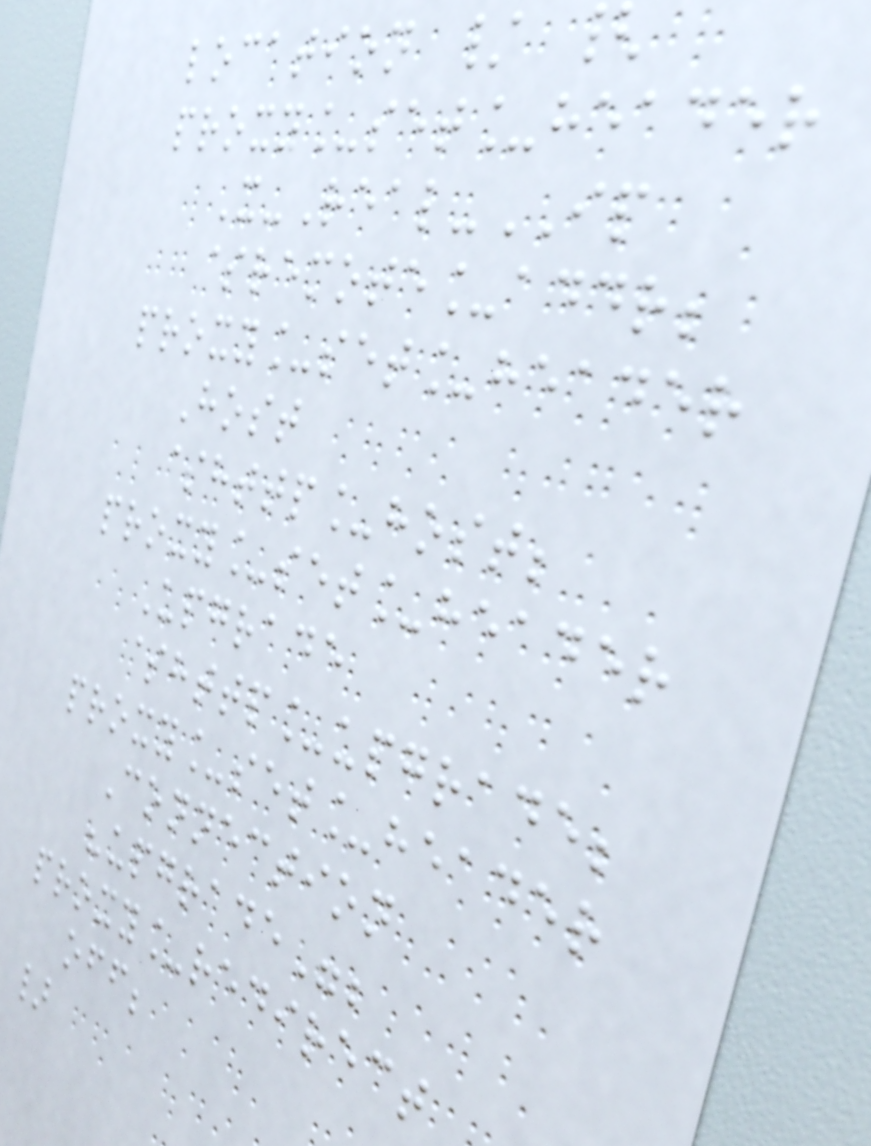location / {
proxy_set_header
X-Real-IP
$remote_addr;
proxy_set_header
Host
$http_host;
proxy_set_header
Upgrade
$http_upgrade;
proxy_set_header
Connection
"upgrade";
proxy_redirect
off;
}
